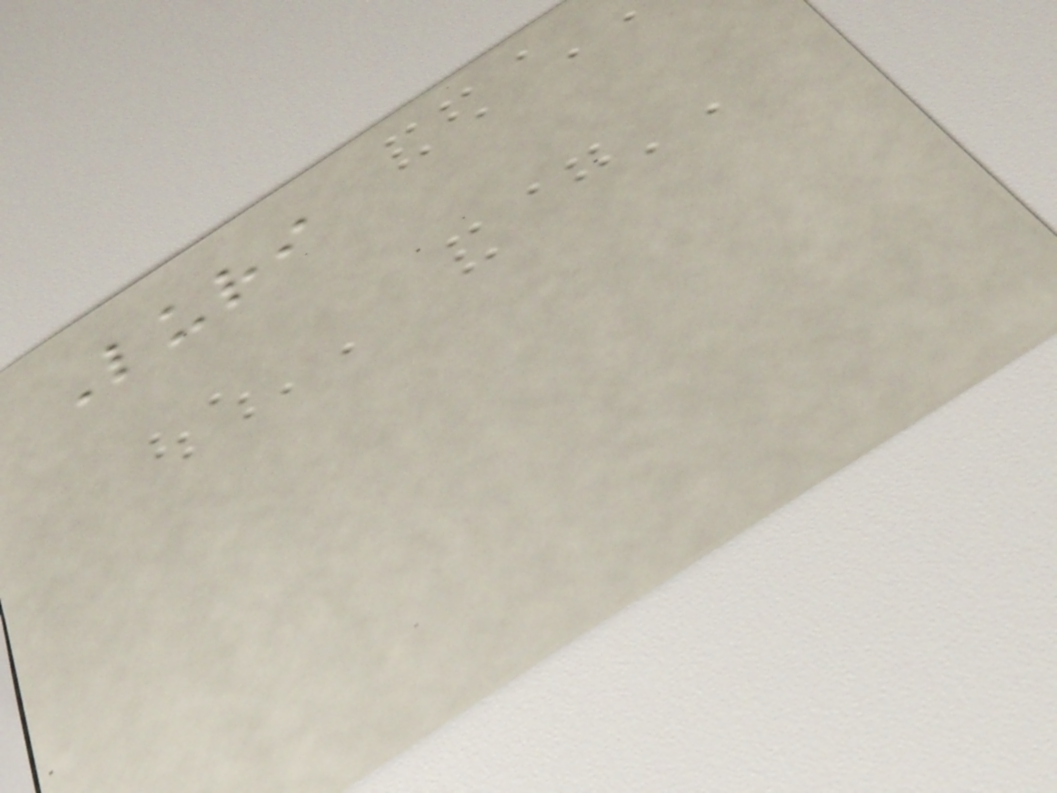Luri
